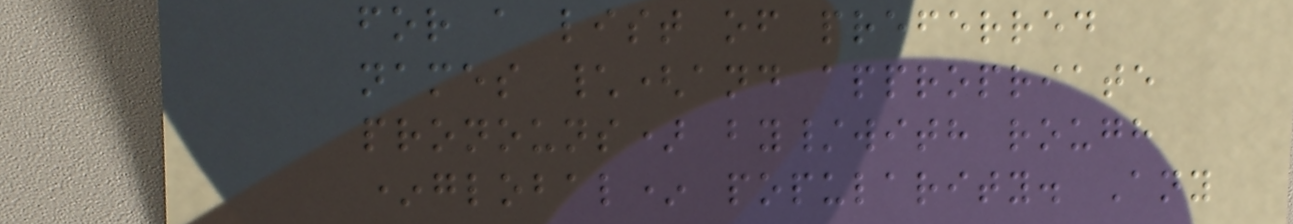for a list of preferred
names \(and appropriate
pronouns) by/with rough
*global* popularity. Any
